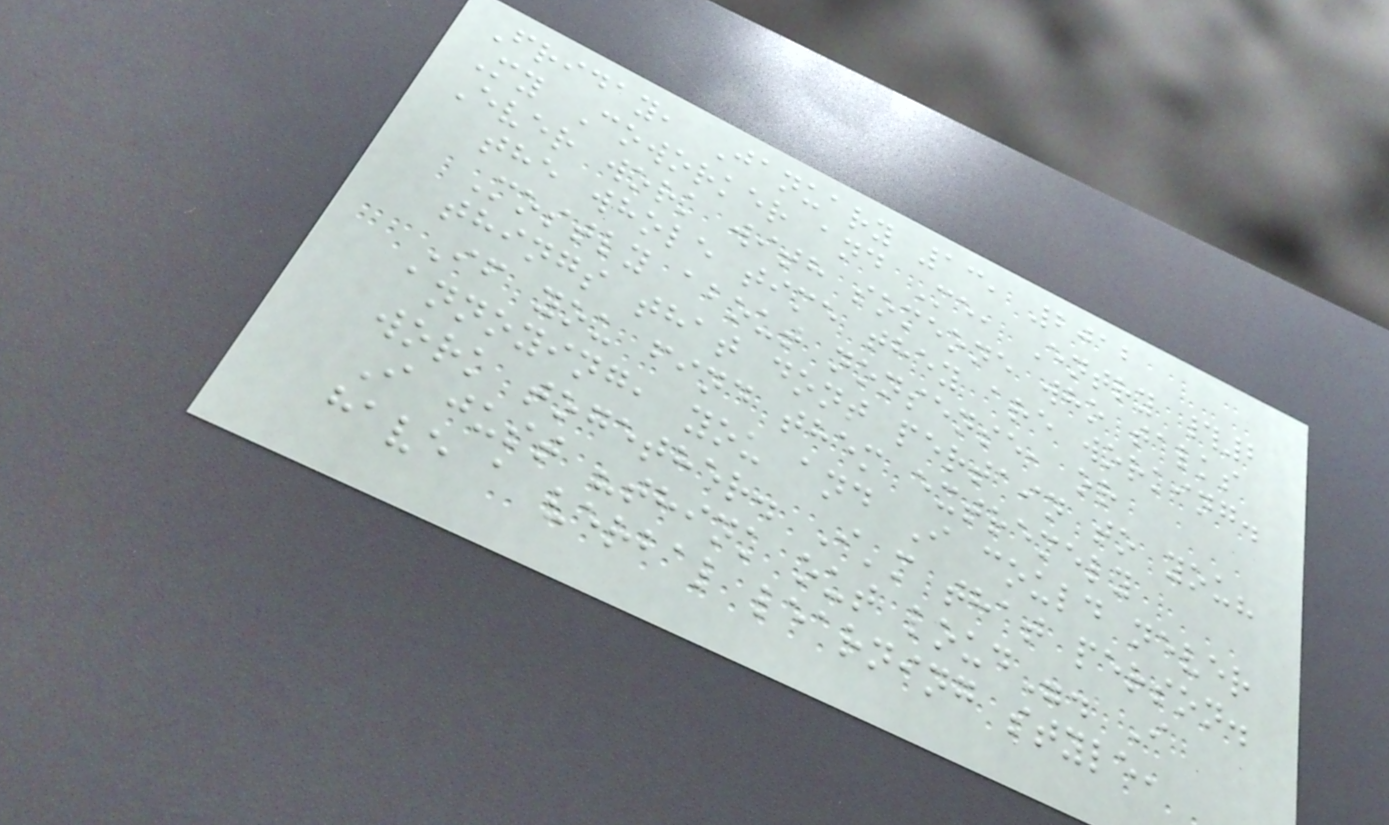Friday, January 13, 2012
My Coworker and Me, Entry #2
Ever work with someone who talks
the whole time they are working.
Mostly about nonsense, or
things that dont pertain to you?
If you find them extremely
annoying, you and I could never
work together. I'm that person.
I just "think out loud". I
have a verbal learning style,
